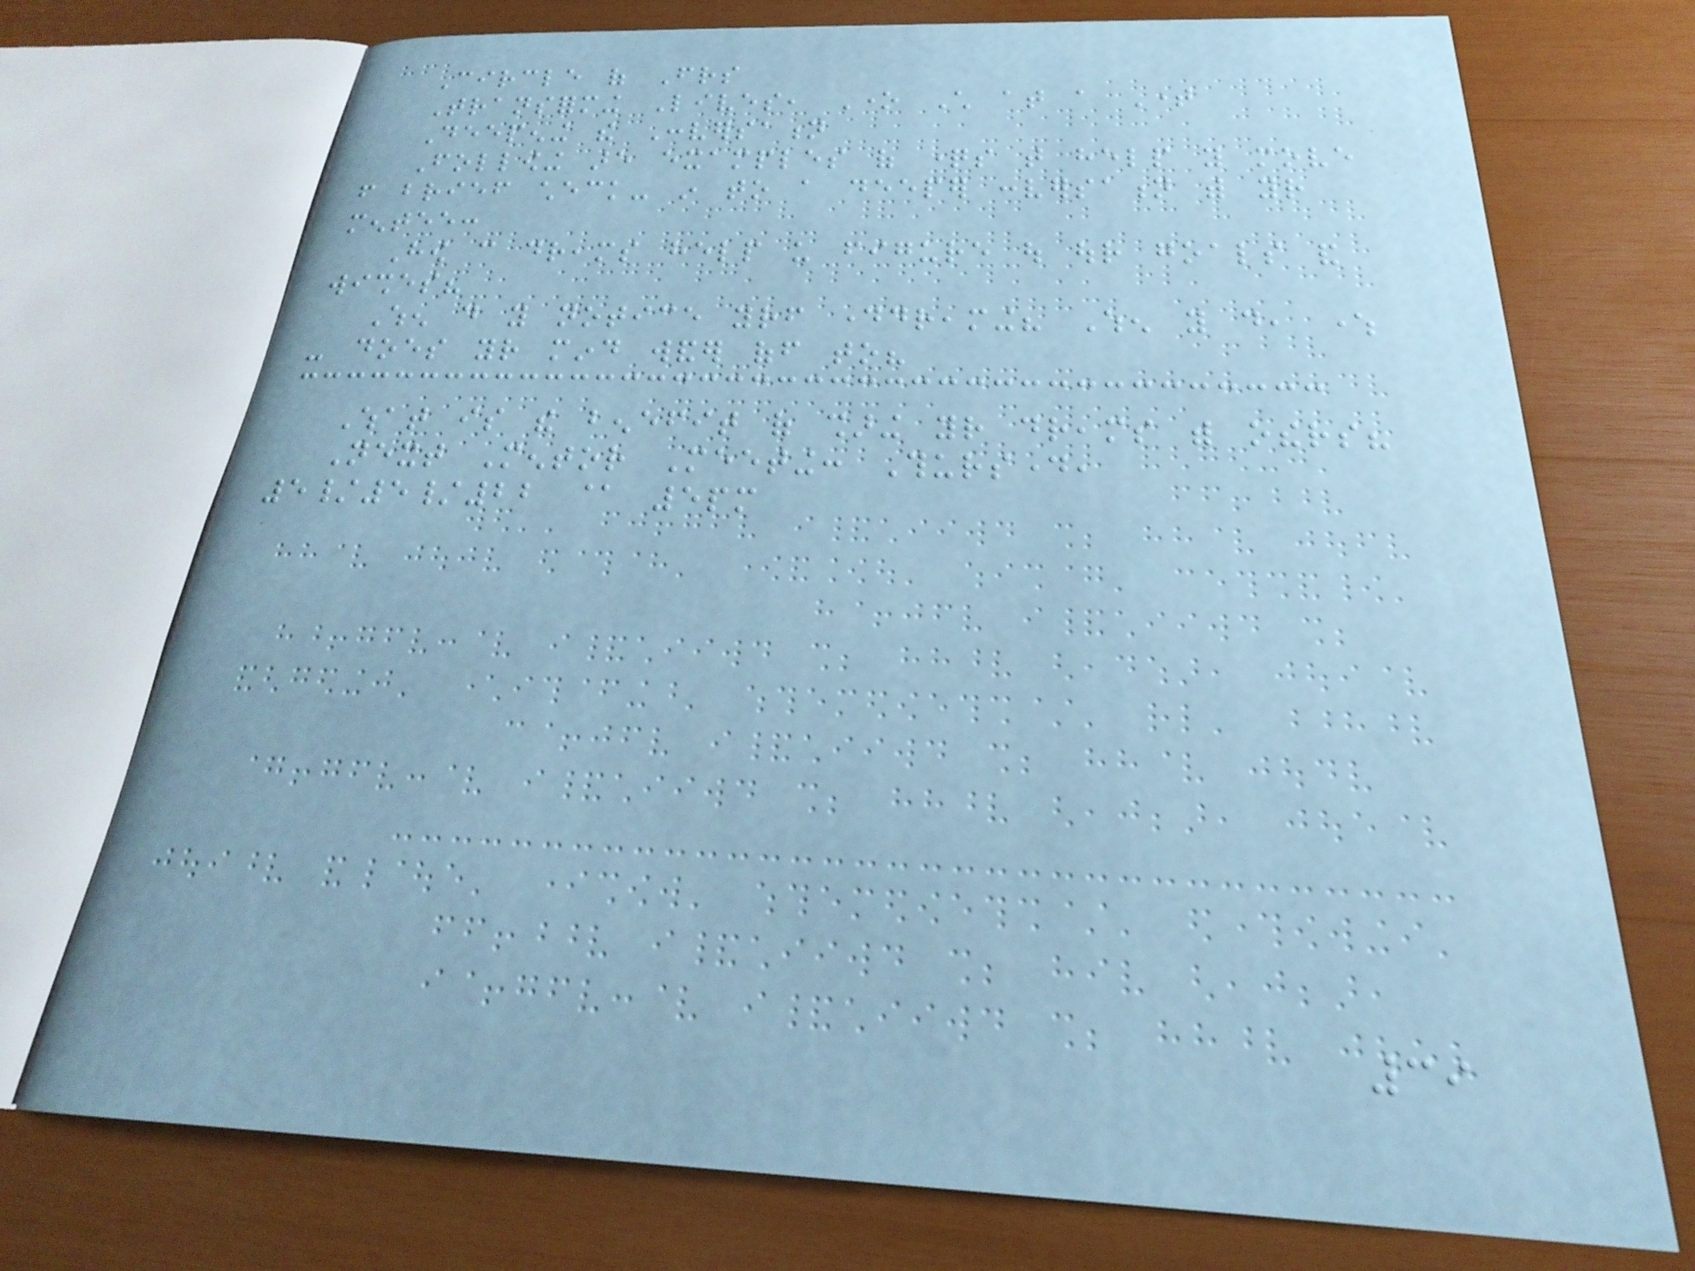Circle of Friends
Transforming Lives, One Child at a Time
Deepening the Conversation
Following are examples of questions that help you move
from brief check- in to a deeper conversation with your
mentee:
How can dreams help us figure out our goals and
wishes?
When do you notice yourself daydreaming? When you do, where
- does your mind wander off to?
What is the benefit of sharing your dreams with others?
Next Mentor Meeting: Thursday,
5/5/22 @ 5pm
39
